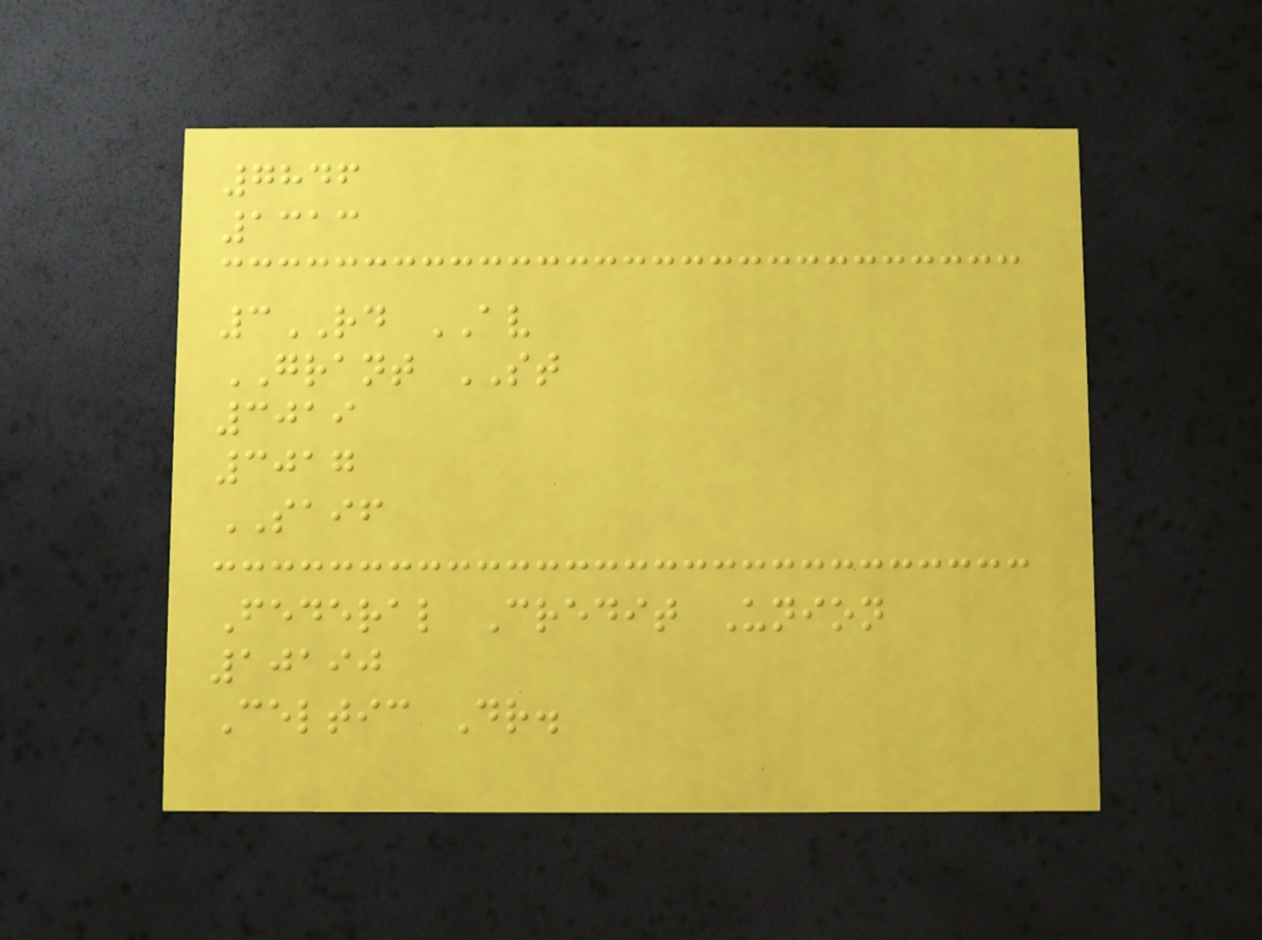7846
1313
3RD AV
GRANT ST
3019
3017
SAIF
Federal Credit Union
10190
Celtic Dr.
